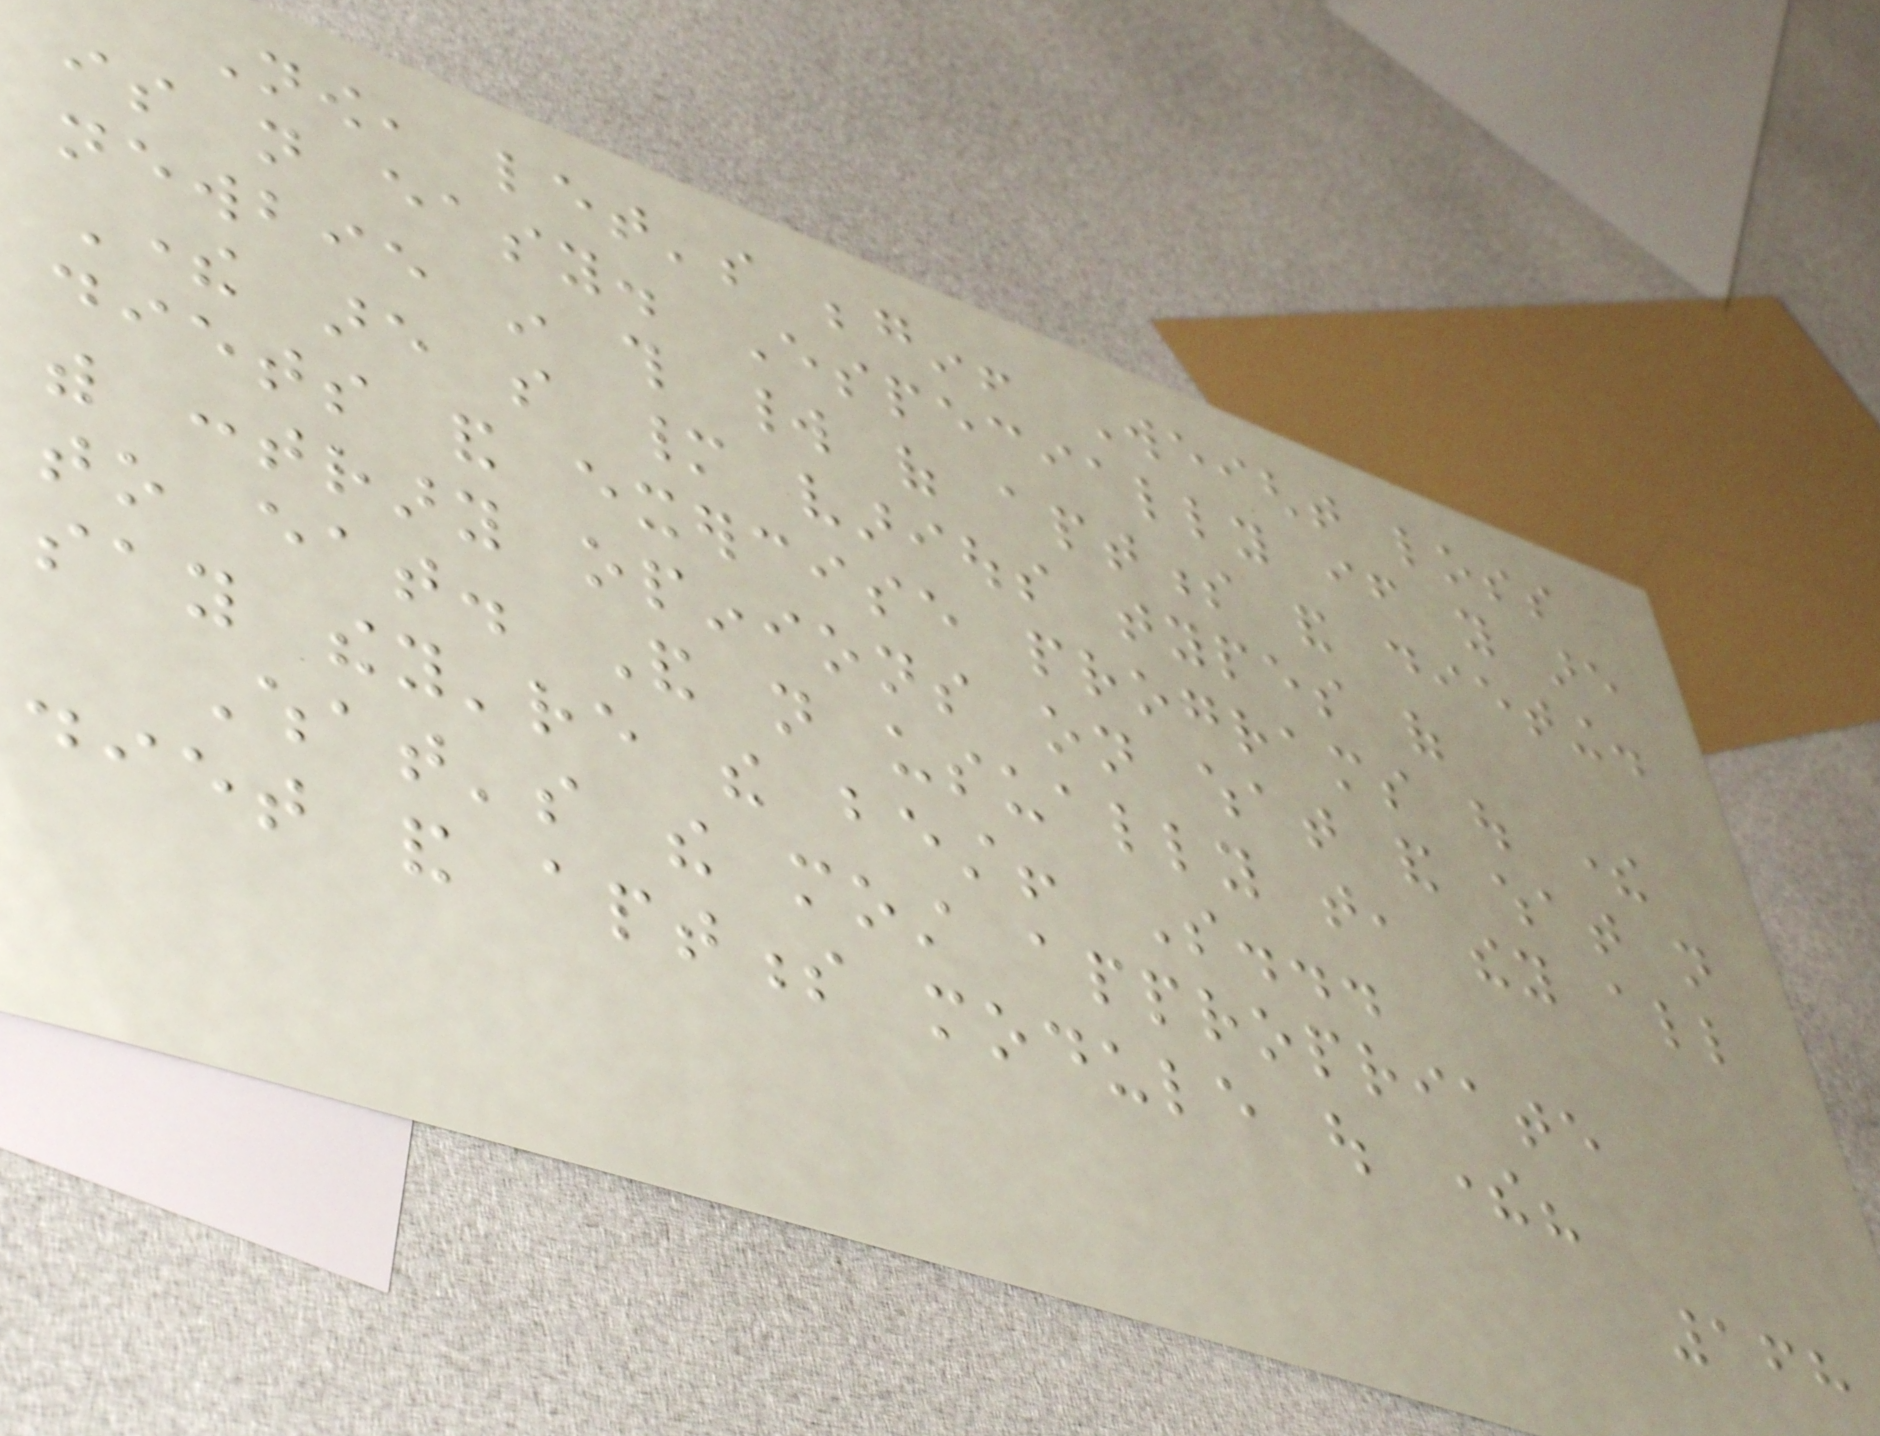Now, let's begin! Weight loss
is not easy. Especially if you are
newbie in this world of aptness and dieting.
There are so many various types of
diets and exercise programs out there
with contrary opinions on what and what not
to eat. And not usually that, they all
say they're the best! So...
What's the most appropriate
diet and aptness module out there?
168
